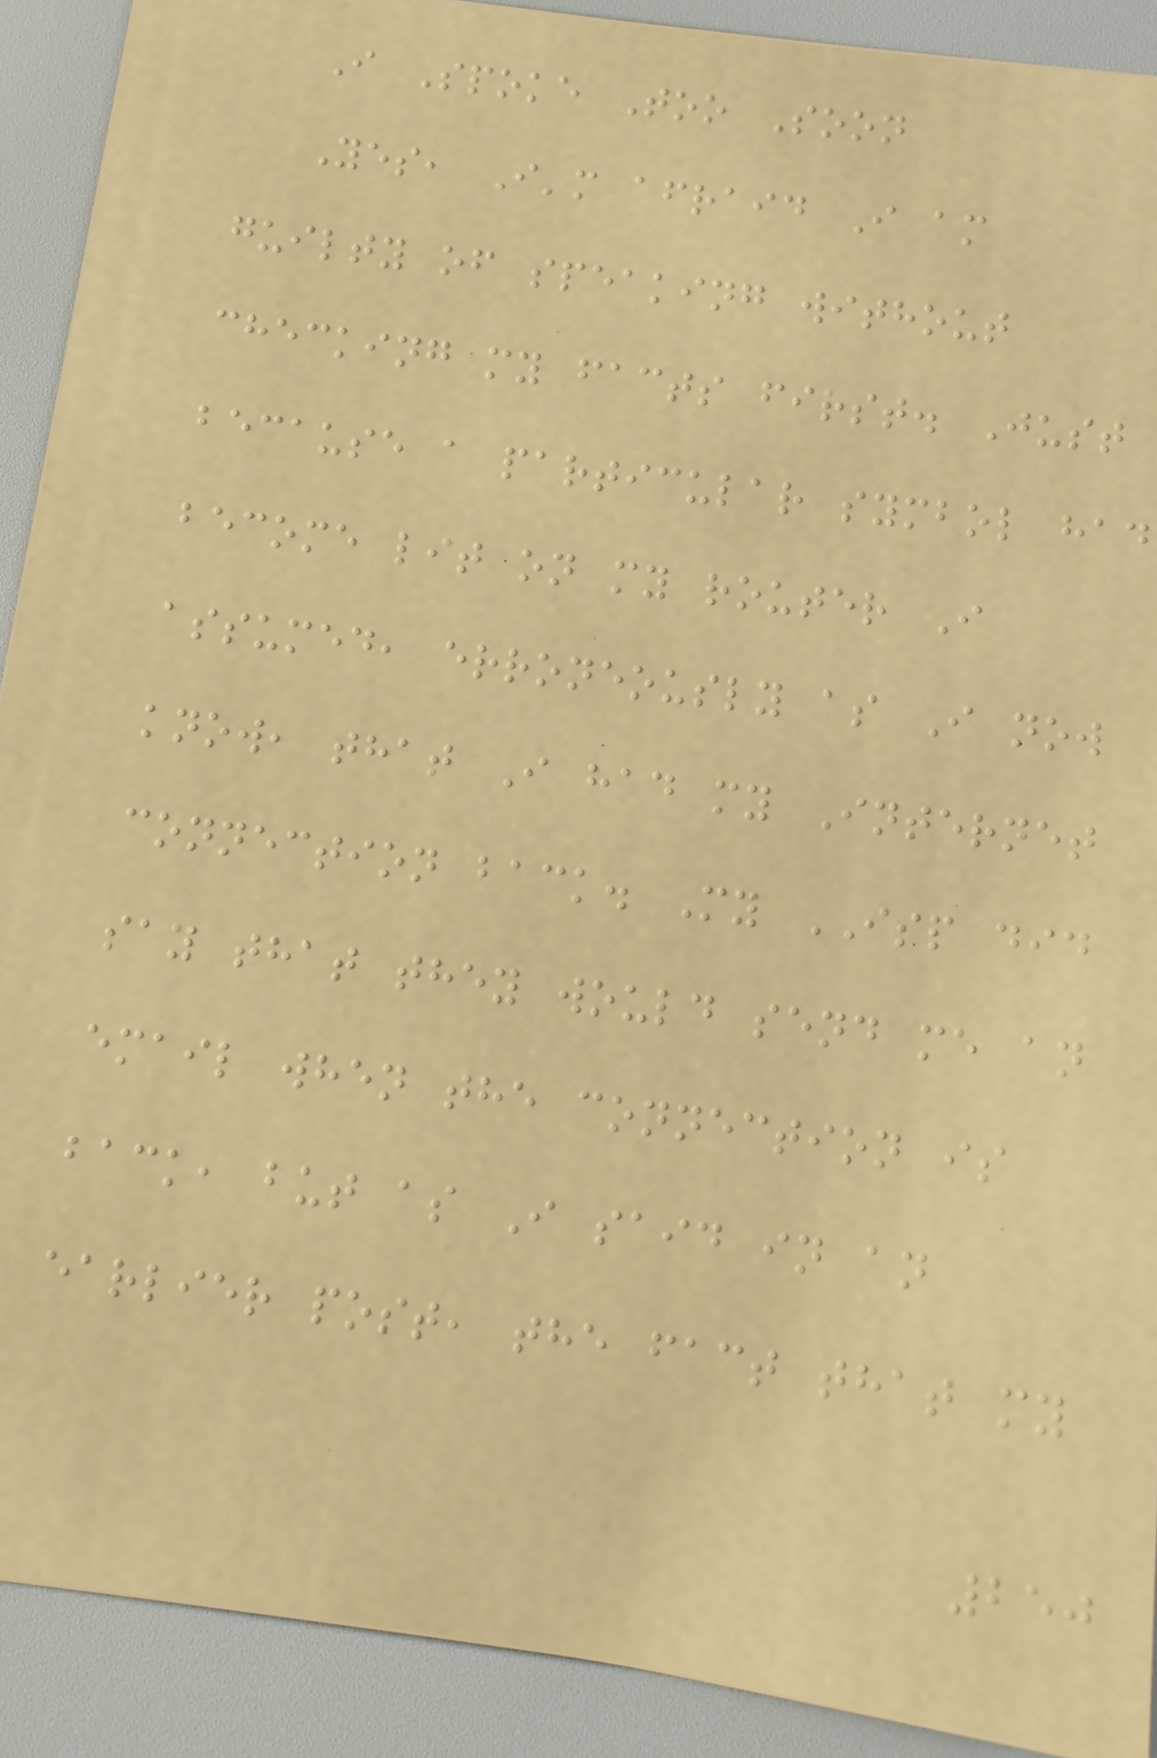I Spoke Too Soon
Yes, I'm afraid I am
guilty of speaking without
checking my facts first. Just
because a particular symbol had
become lit on my router I
assumed, erroneously as I now
know, that I had my Internet
connection back. My ISP did
say that they would send me an
email when the connection is
back, but as I said in an
earlier post, the fact that my
250
